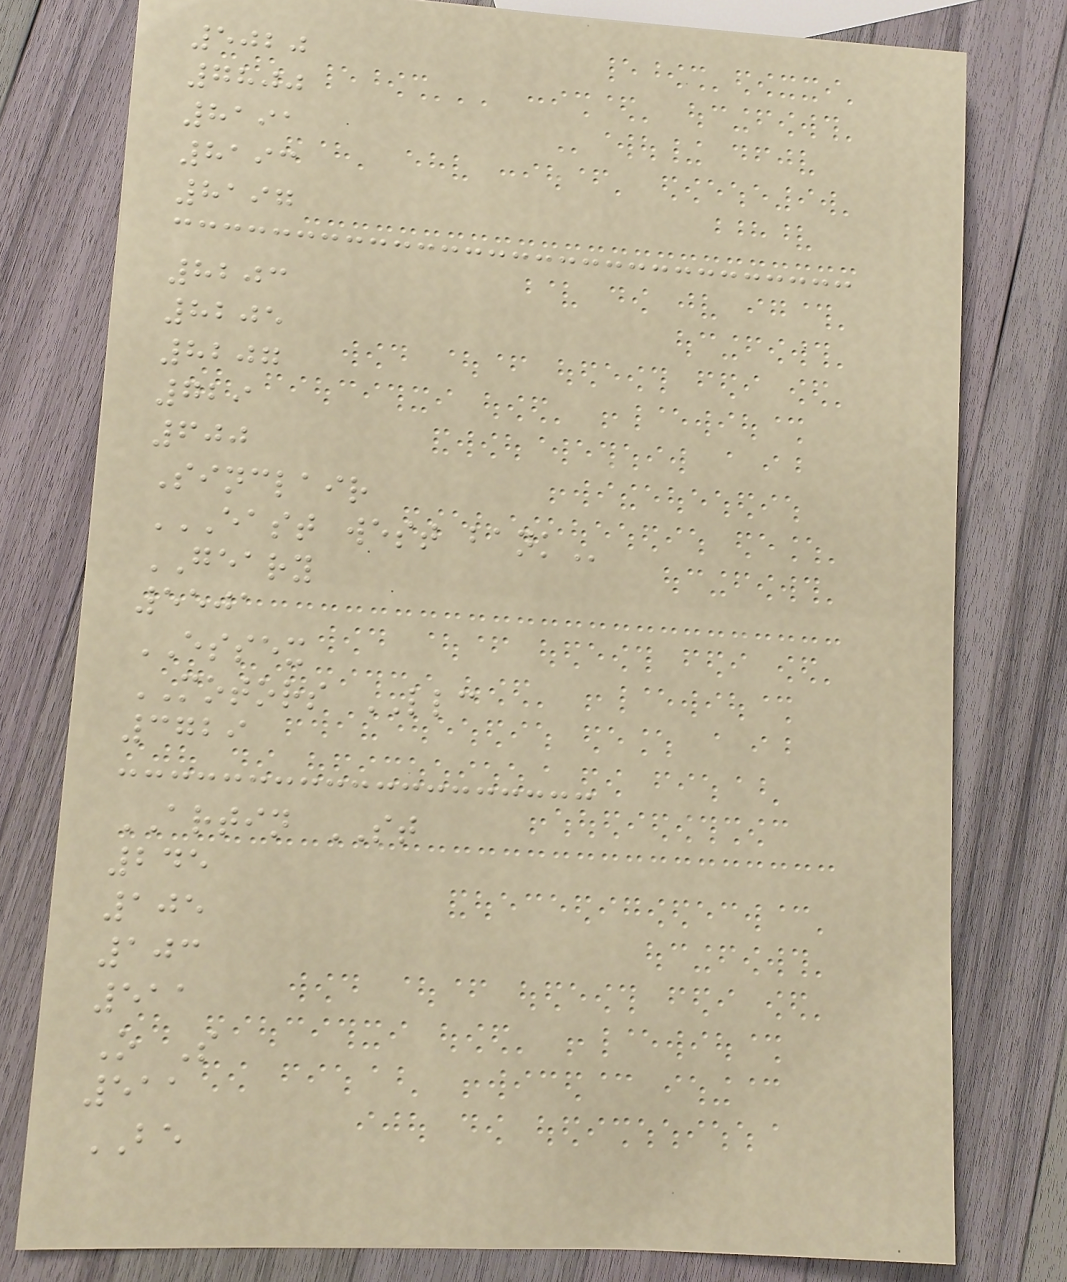5020
7800
8191
8193
8197
8203
8205
8207
729
600
Sinclair
EAST WEST BANK
GEARY
5501
ESSEX
MOTORS LLC
3729
ARTIN ST
245
105
103
511
O S
511
BE
